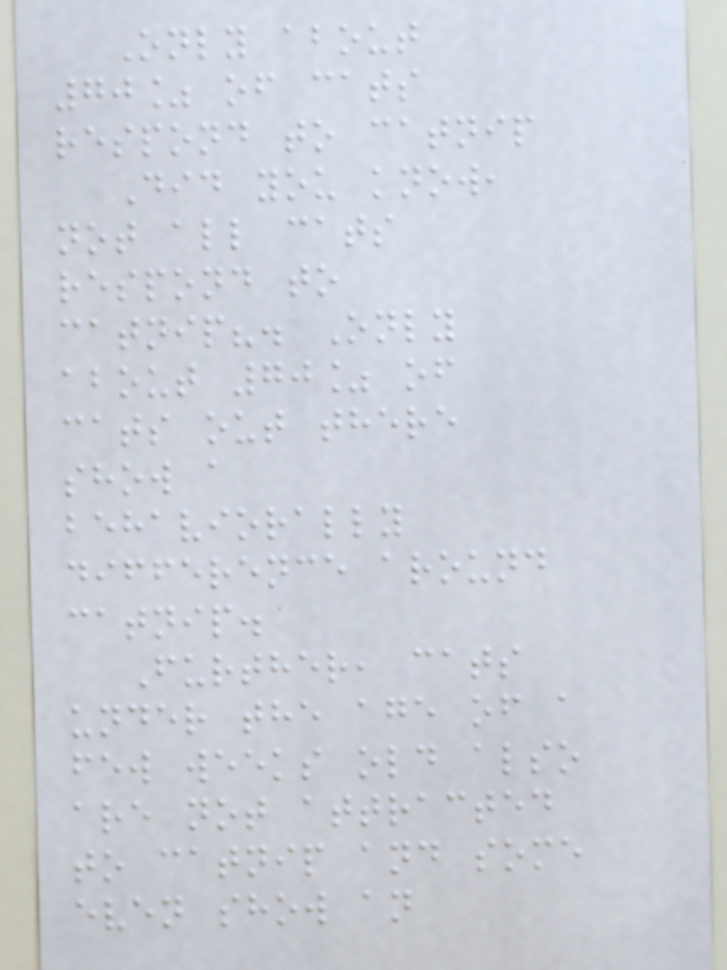Only about
70% of cats
respond to catnip
Did you know,
not all cats
respond to
catnip?. Only
about 70% of
cats out there
show a
behaviorally
difference around
catnip.
Further, cats
under the age of a
few weeks old also
are not attracted
to catnip and some
even show an
